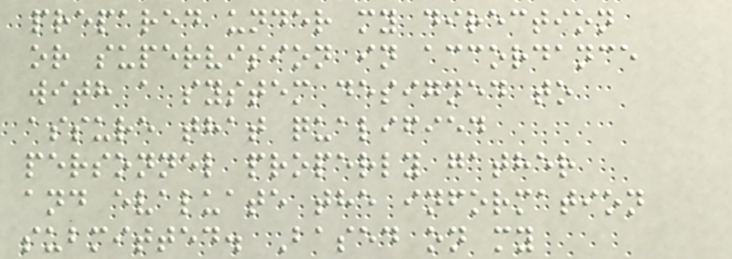prepared under my direction
or supervision in accordance
with a system designed to
assure that qualified
personnel properly gather
and evaluate the information
submitted. Based on my
